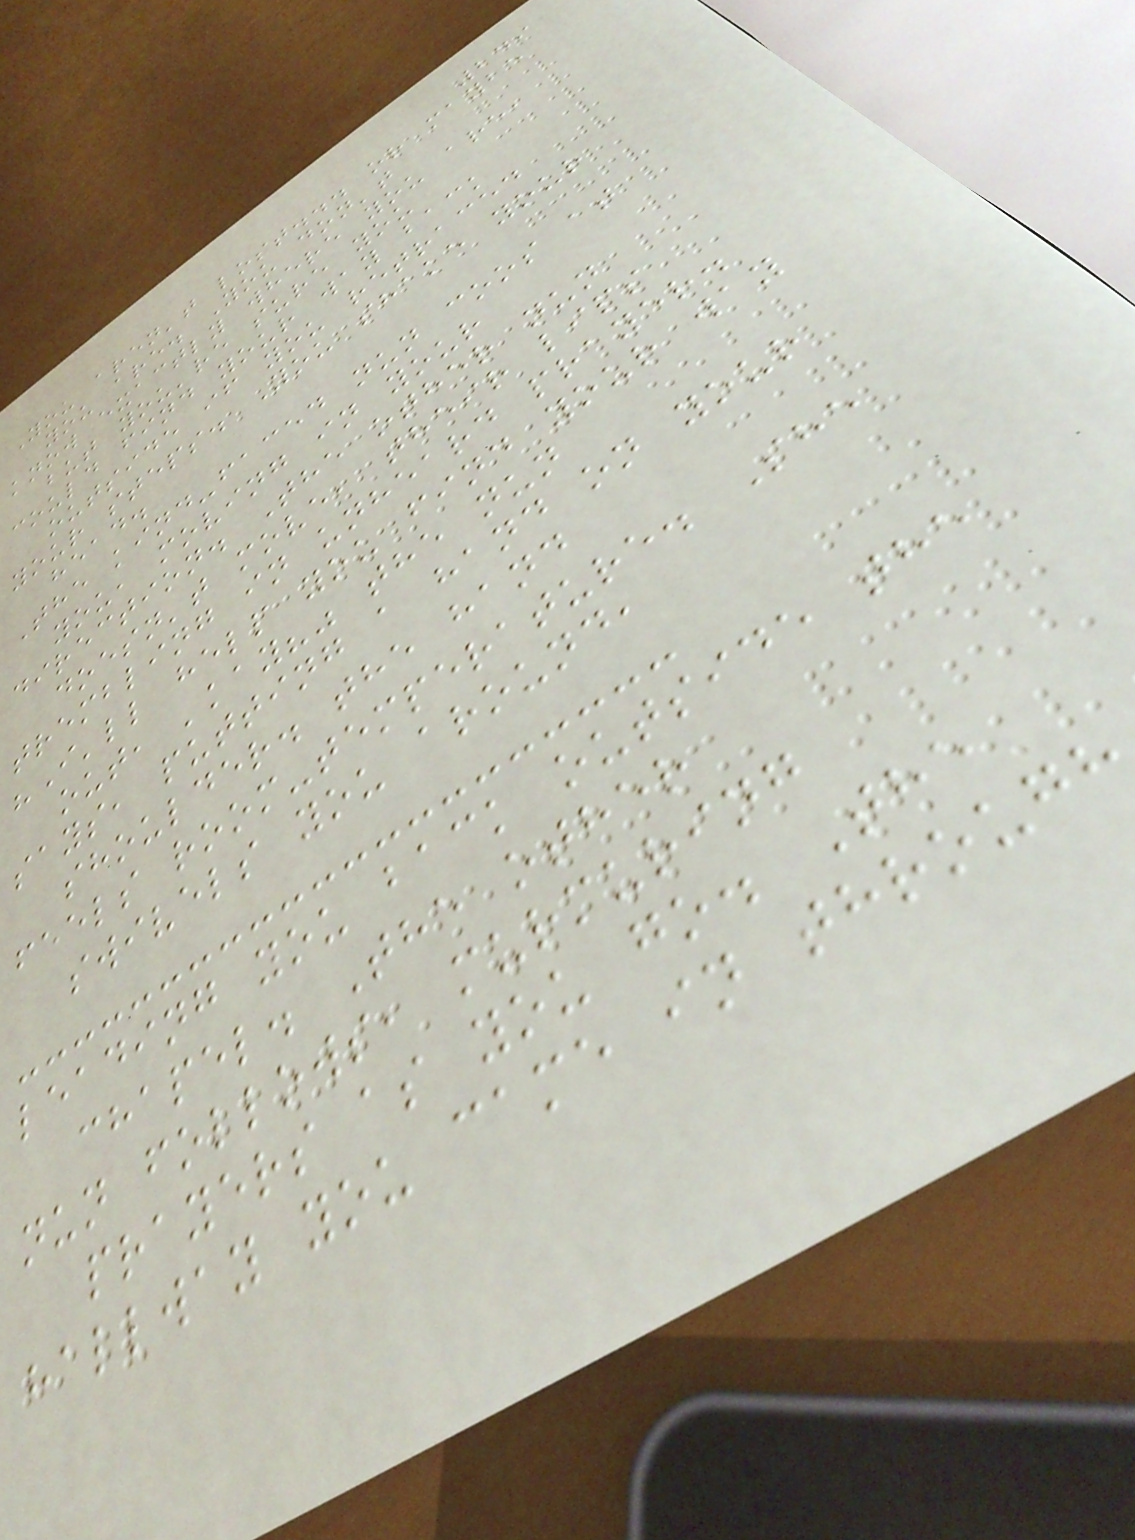249
You aren't lost... or maybe
you are. You don't
know exactly where you are,
but you're sure you
could find your way back
outside if you retraced
your steps. You shake your
head.
The kind-faced nun coos at
you, moving in your
direction. The other nun
doesn't move, their lips
trembling in unheard prayer.
"I'll help you find your way
out, 'kay?" the nun
says, putting a hand on your
shoulder. the hand
feels room-temperature. She
swivels you around,
leading you back outside the
chapel. The other
nun follows, murmuring
prayers as you go. The
hallway you came in through
